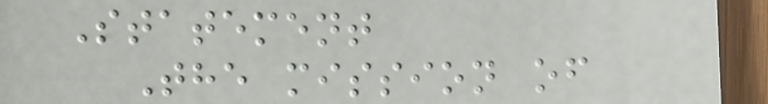Statement
The mission of
